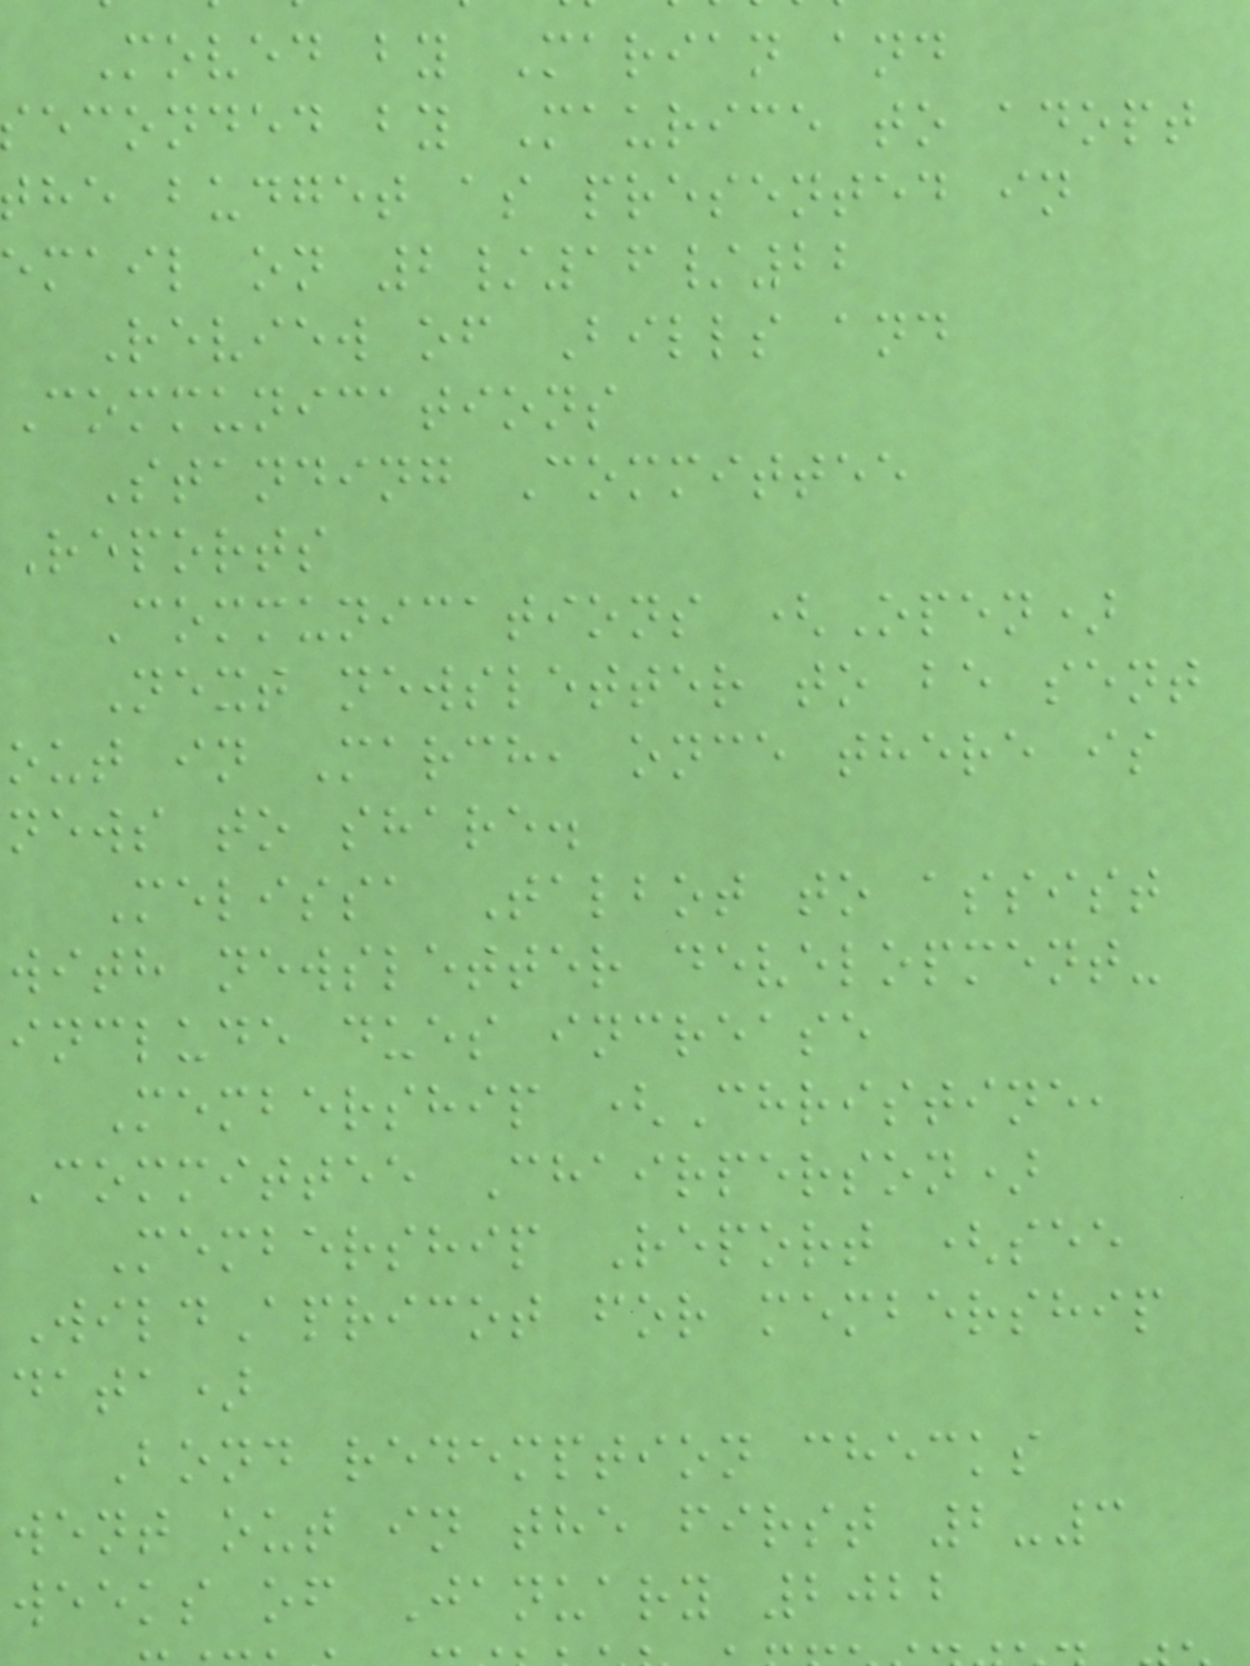Moved by Marian and
econded by Maurice to adopt
he budget as presented in
mail on 2/16/22
Review of Bills and
Communications
Standing Committee
Reports
Communications (Open)
Next newsletter to be sent
out in March, once there is
news to share.
Melissa Talbot to assist
with newsletter development-
include dues increase
Membership (Christine,
Committee Chairperson)
Membership Report (see
WildApricot for membership
data)
Bond redemption checks
went out in the first 2-3
weeks of January 2022
